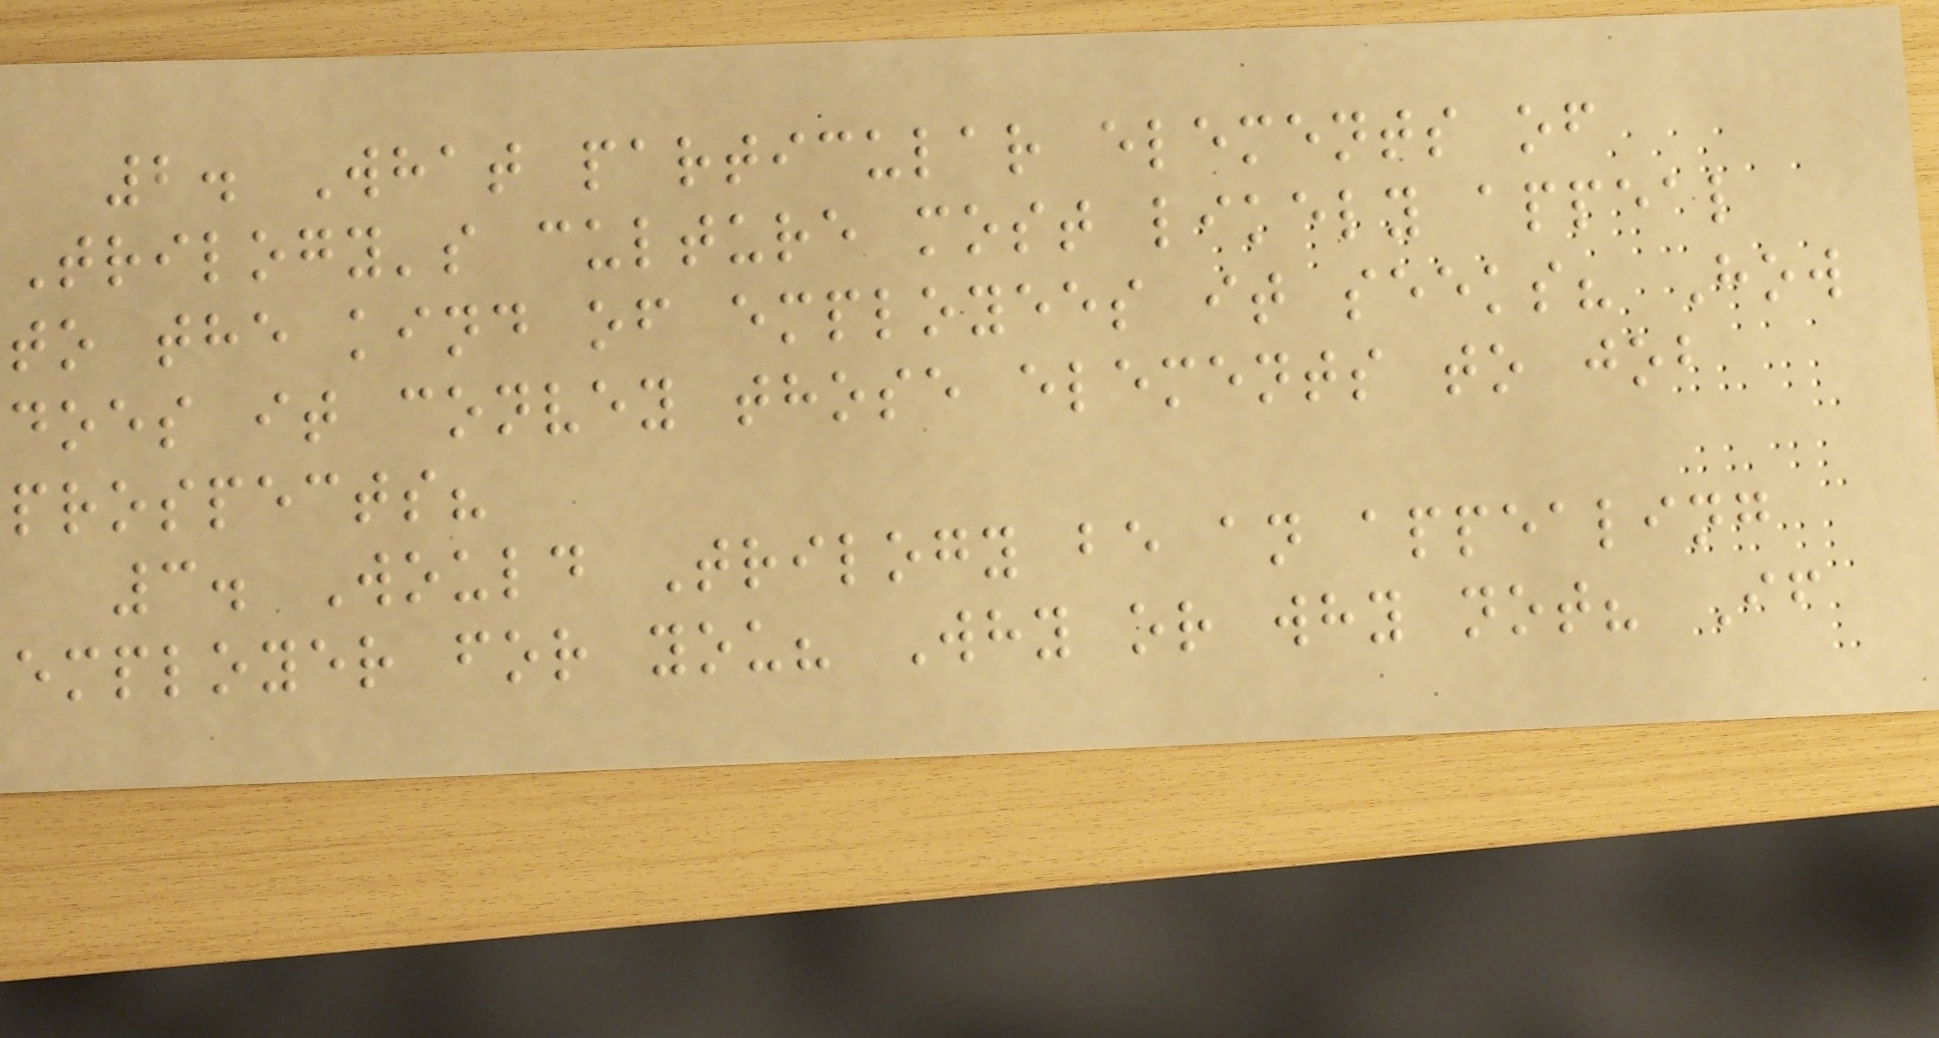2. What particular elements of
Trilogy's culture most likely appeal
to the kind of employees it seeks? How
does it convey those elements to job
prospects?
3. Would Trilogy be an appealing
employer for you? Why or why not? If
